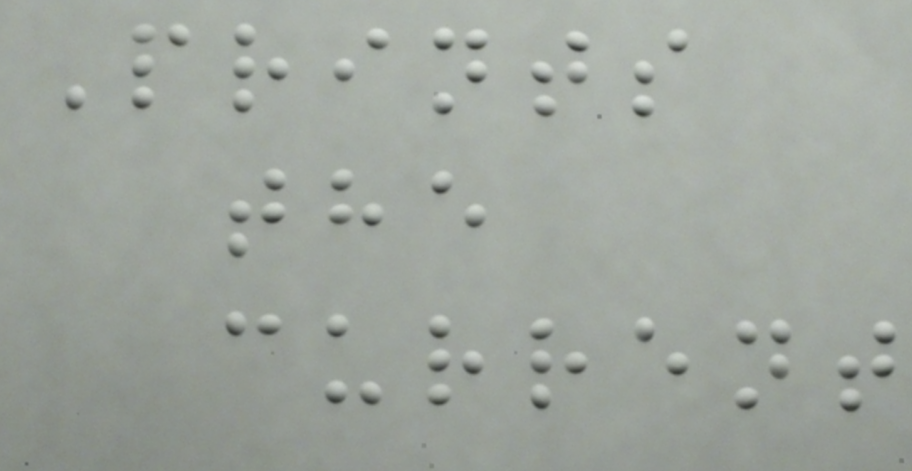Prints
the
current
